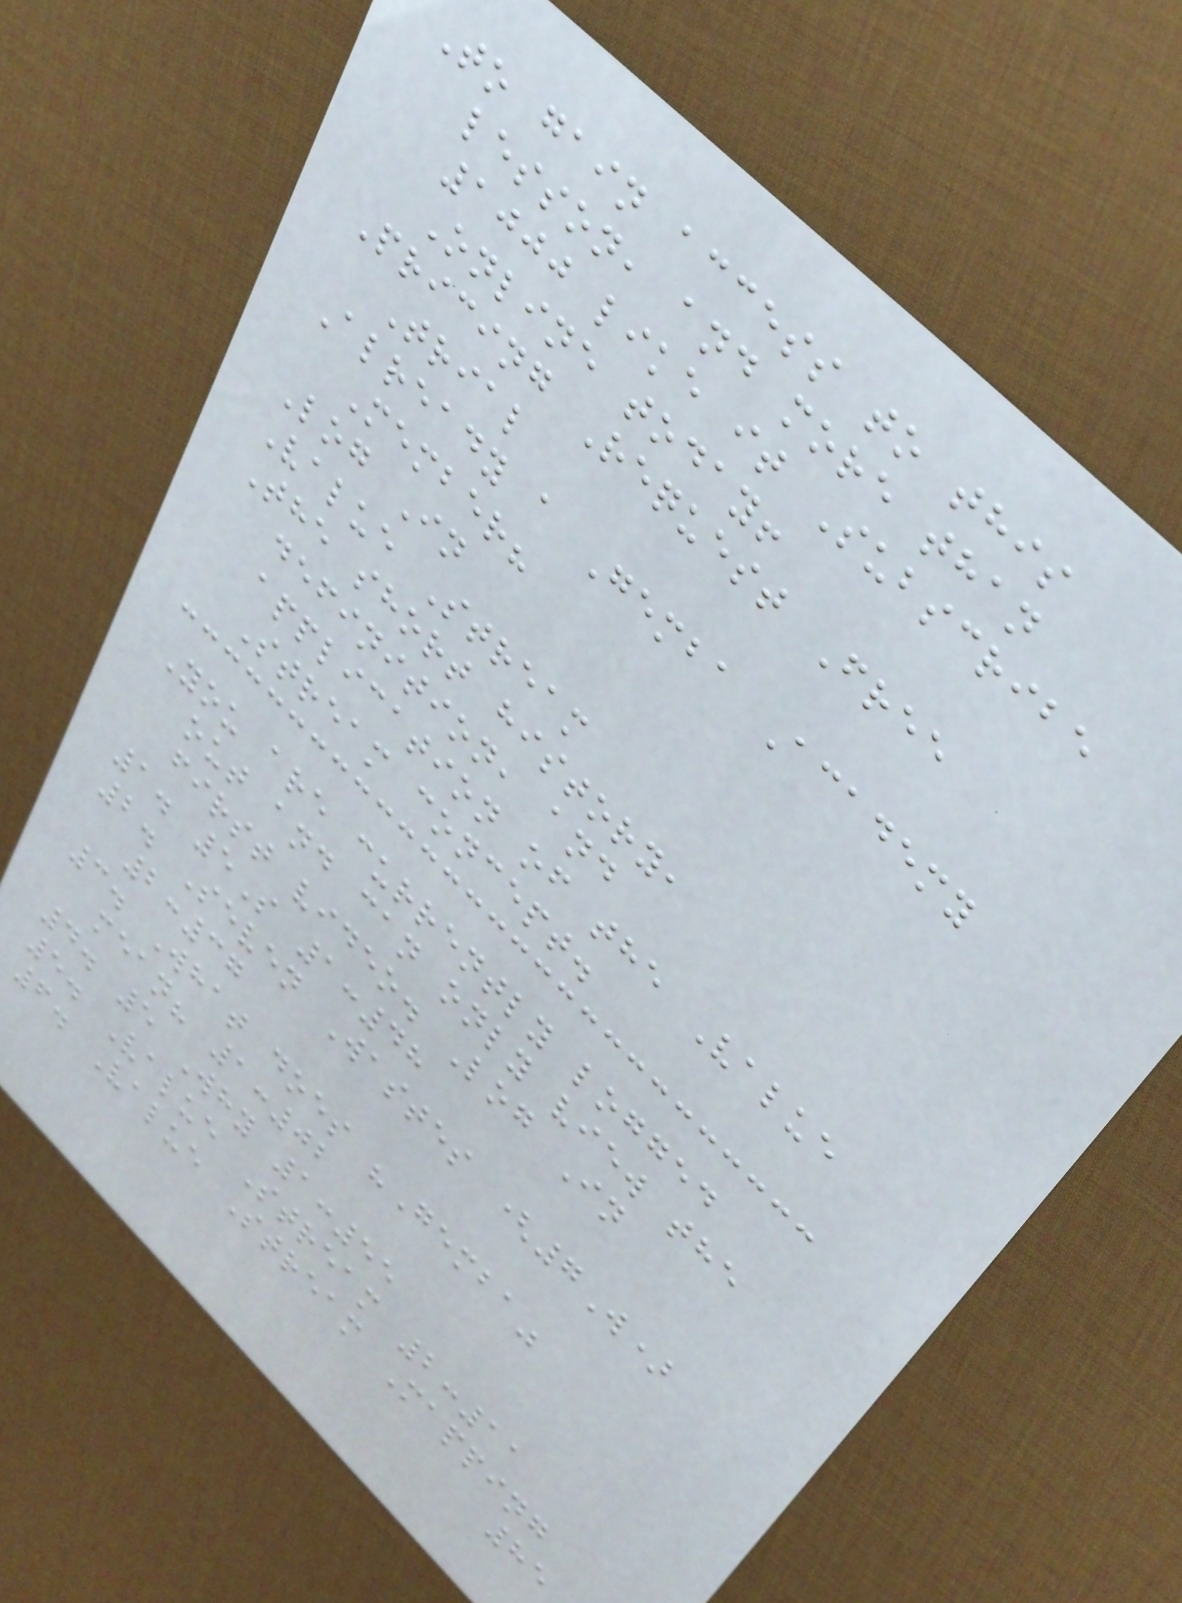To gain access to this
lesson, and more than
1000 like it Subscribe
Online today!
Pricing Request Free
Trial
Already a Gemba Academy
Member?
Log In
Value Stream
The short history,
definition, and
application of the Value
Stream concept.
You are currently logged
out and can only view the
first video. Log In
1. 5S 1:48
2. Seven Wastes (7W)
2:37
3. What does "Gemba"
mean? 1:02
4. 5 Why 1:55
5. Value Stream 2:11
6. Value Stream Mapping
85
